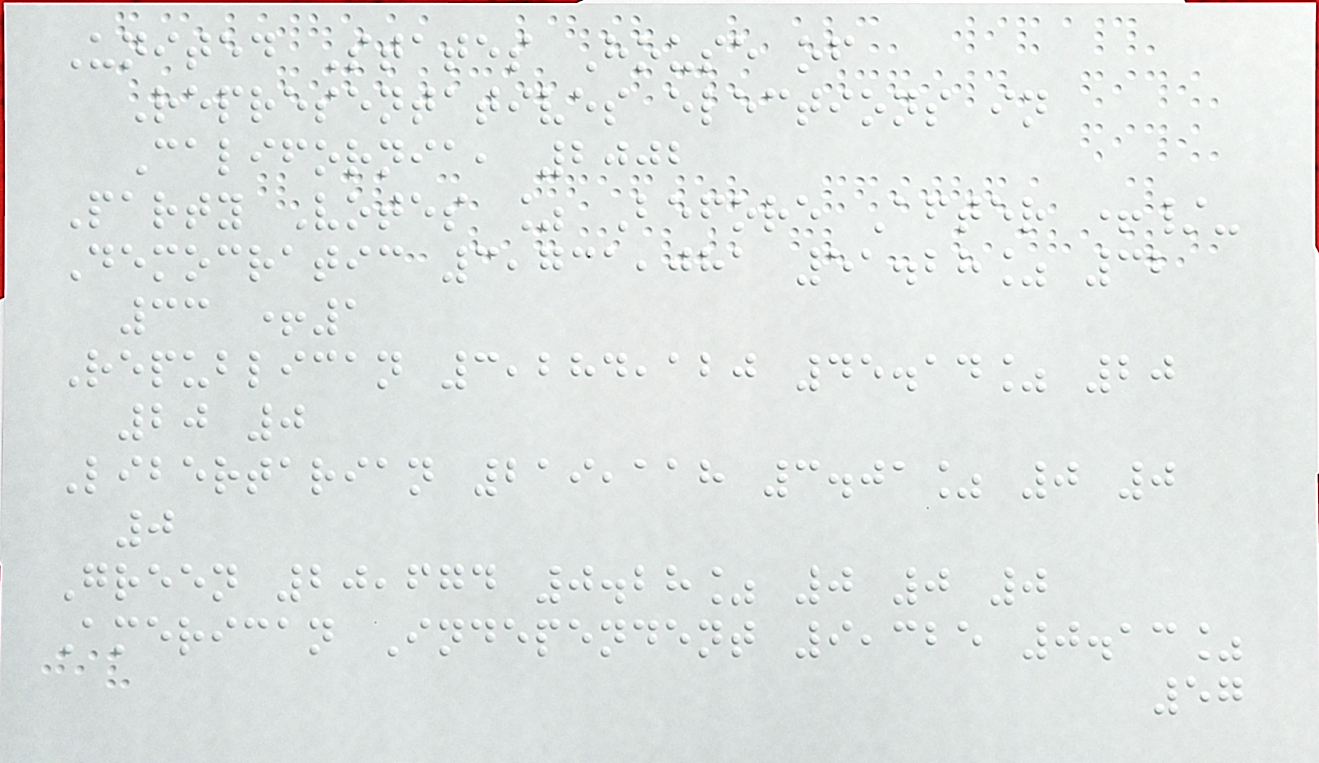United States House of
Representatives elections in
California, 2002
Party Votes % Before After +/-
Democratic 3,731,081 51.28% 32
33 +1
Republican 3,284,120 45.14% 20
20 0
Libertarian 219,118 3.01% 0 0
0
Green 20,674 0.28% 0 0 0
American Independent 9,325 0.13%
57
